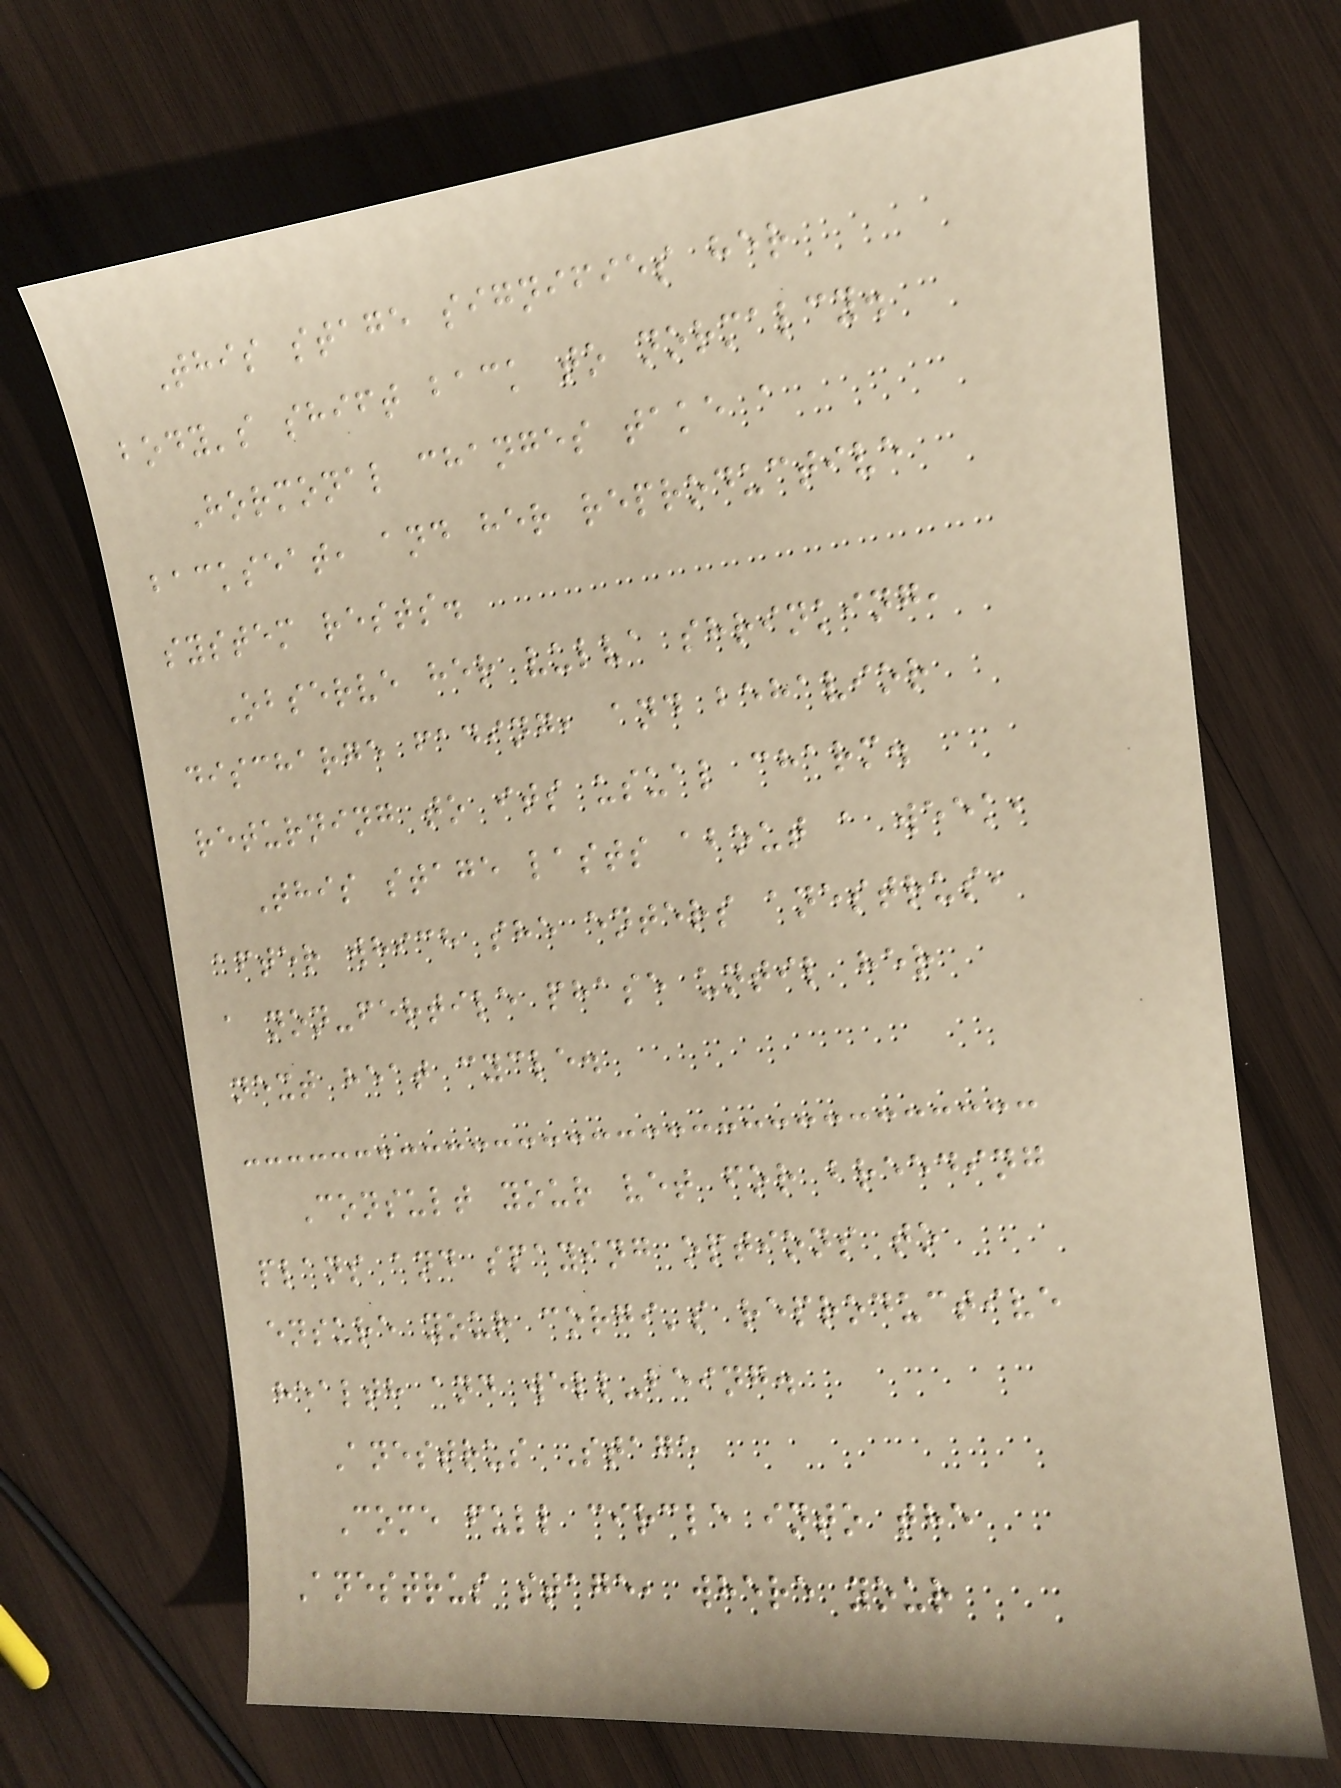This stage signifies her
body's shift back to normalcy.
Hormonal changes take a
backseat, and her reproductive
system rests.
Observe her vulva shrinking,
discharge fading, and behavior
returning to its usual charm.
This stage lasts about a week,
after which she enters anestrus,
a non-fertile phase until her
next heat cycle.
Consult your vet for breeding
plans and spaying options to
ensure your corgi's reproductive
health and well-being.
Anestrus Stage
Come full circle into the
Anestrus stage, where your
